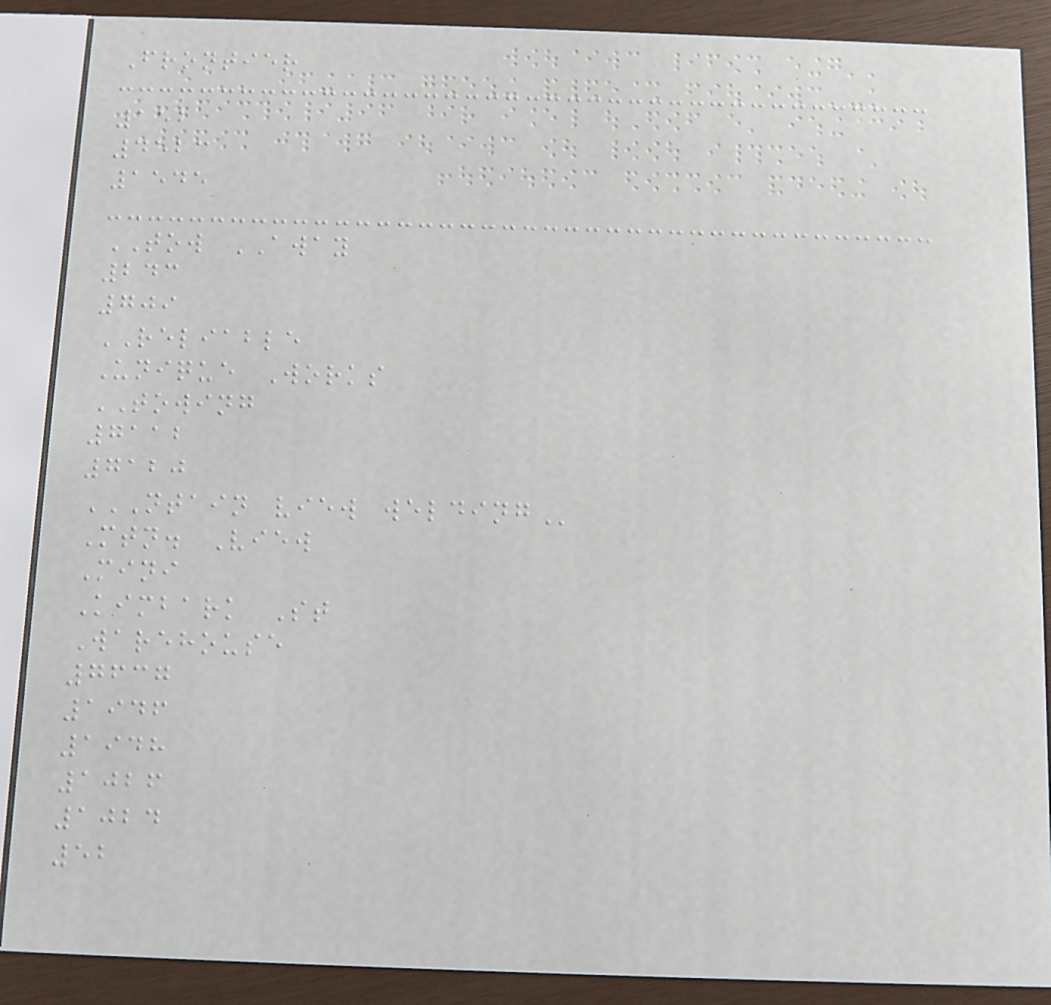Frontier
152
4523
1545
TOW AWAY
243
709
RELIABLE
Unique Works
TOWING
7112
7120
NTAIN VIEW WELDING
Mtn. View
Mini
Kimbark St
Warehouse
7637
1946
1948
1026
1024
52
